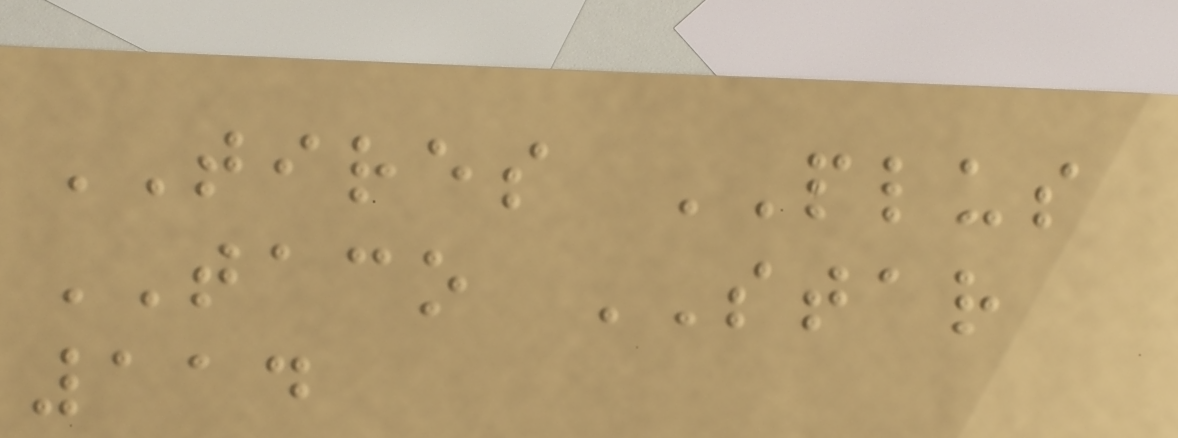TIRES PLUS
TACO STAR
114
